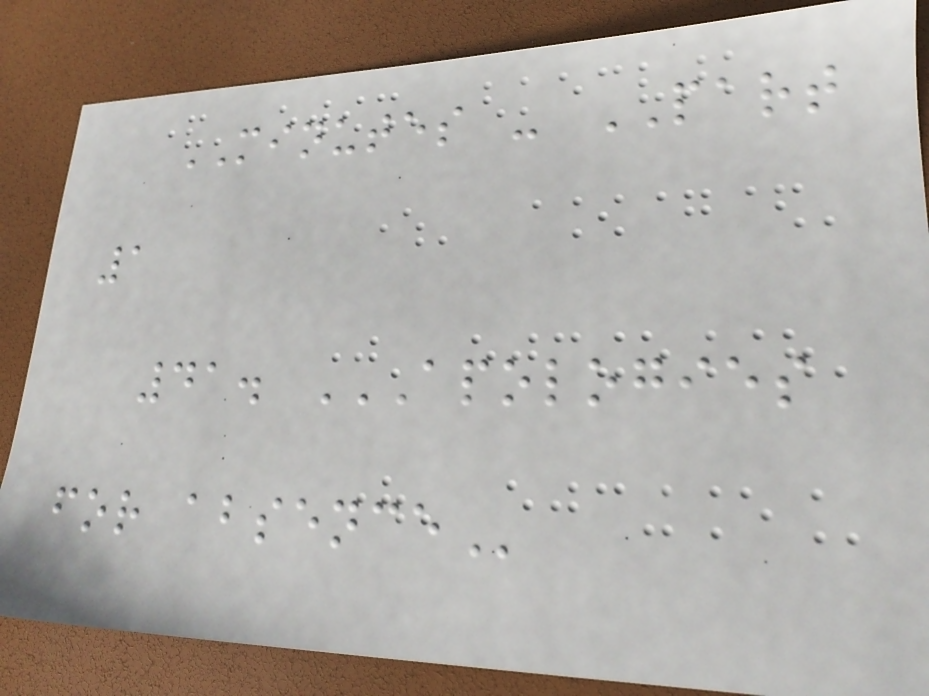MINUTES - PART
1
41. APOLOGIES
FOR ABSENCE
